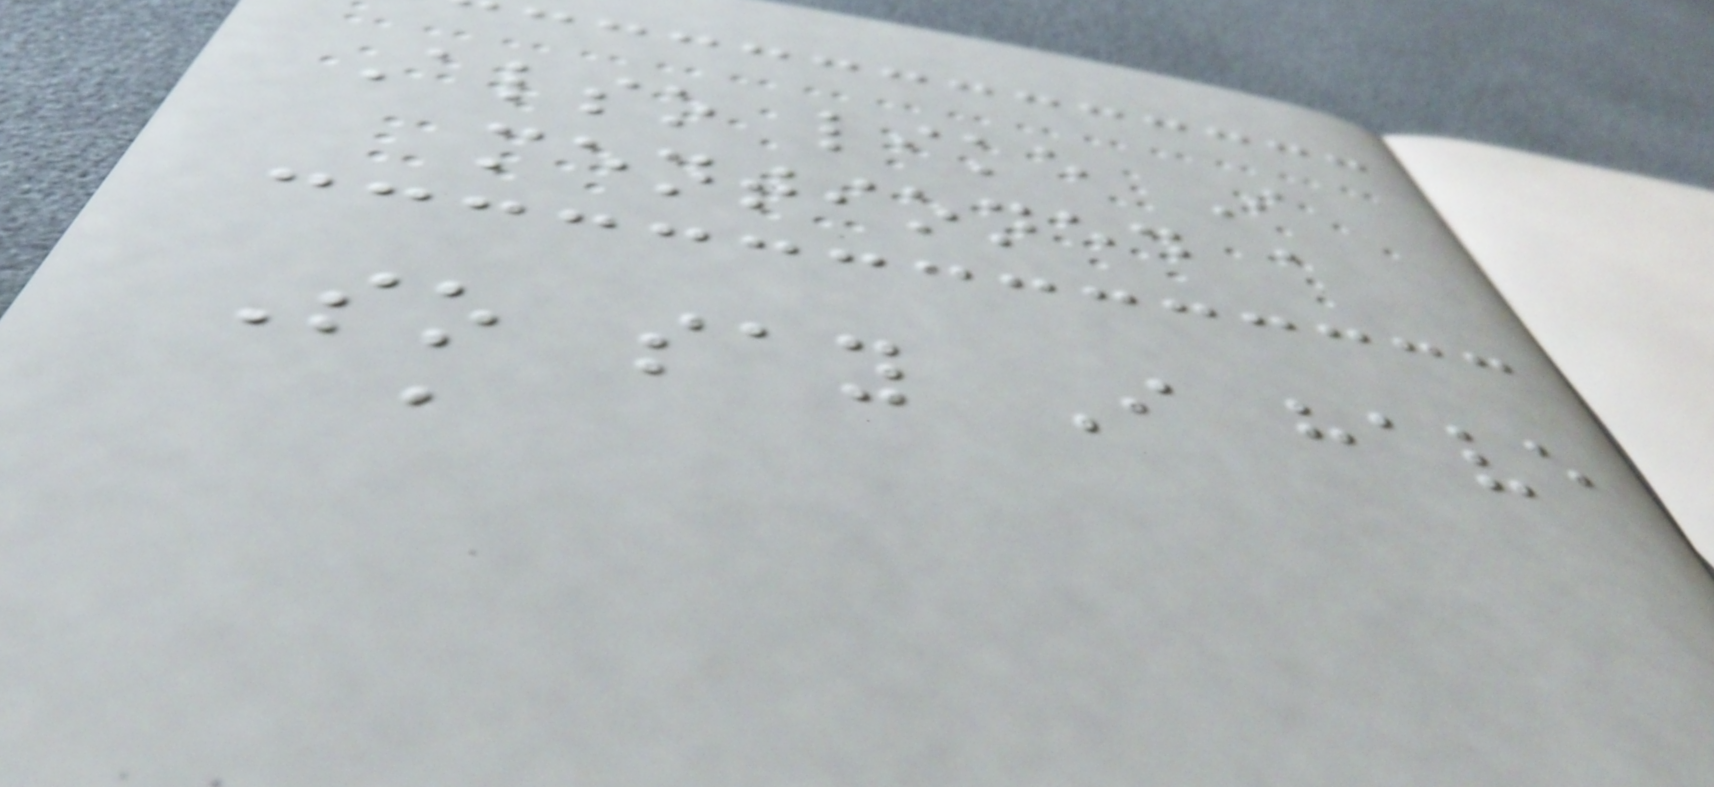Also like I
mentioned a
So say I have
a
